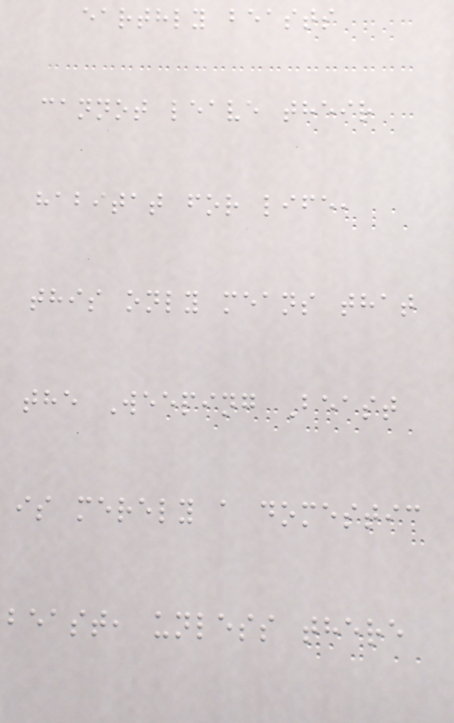earthly beasts
cannot leave their
habitat for life,
this only means that
the Weeping Beast
is merely a domestic
beast, unless there
